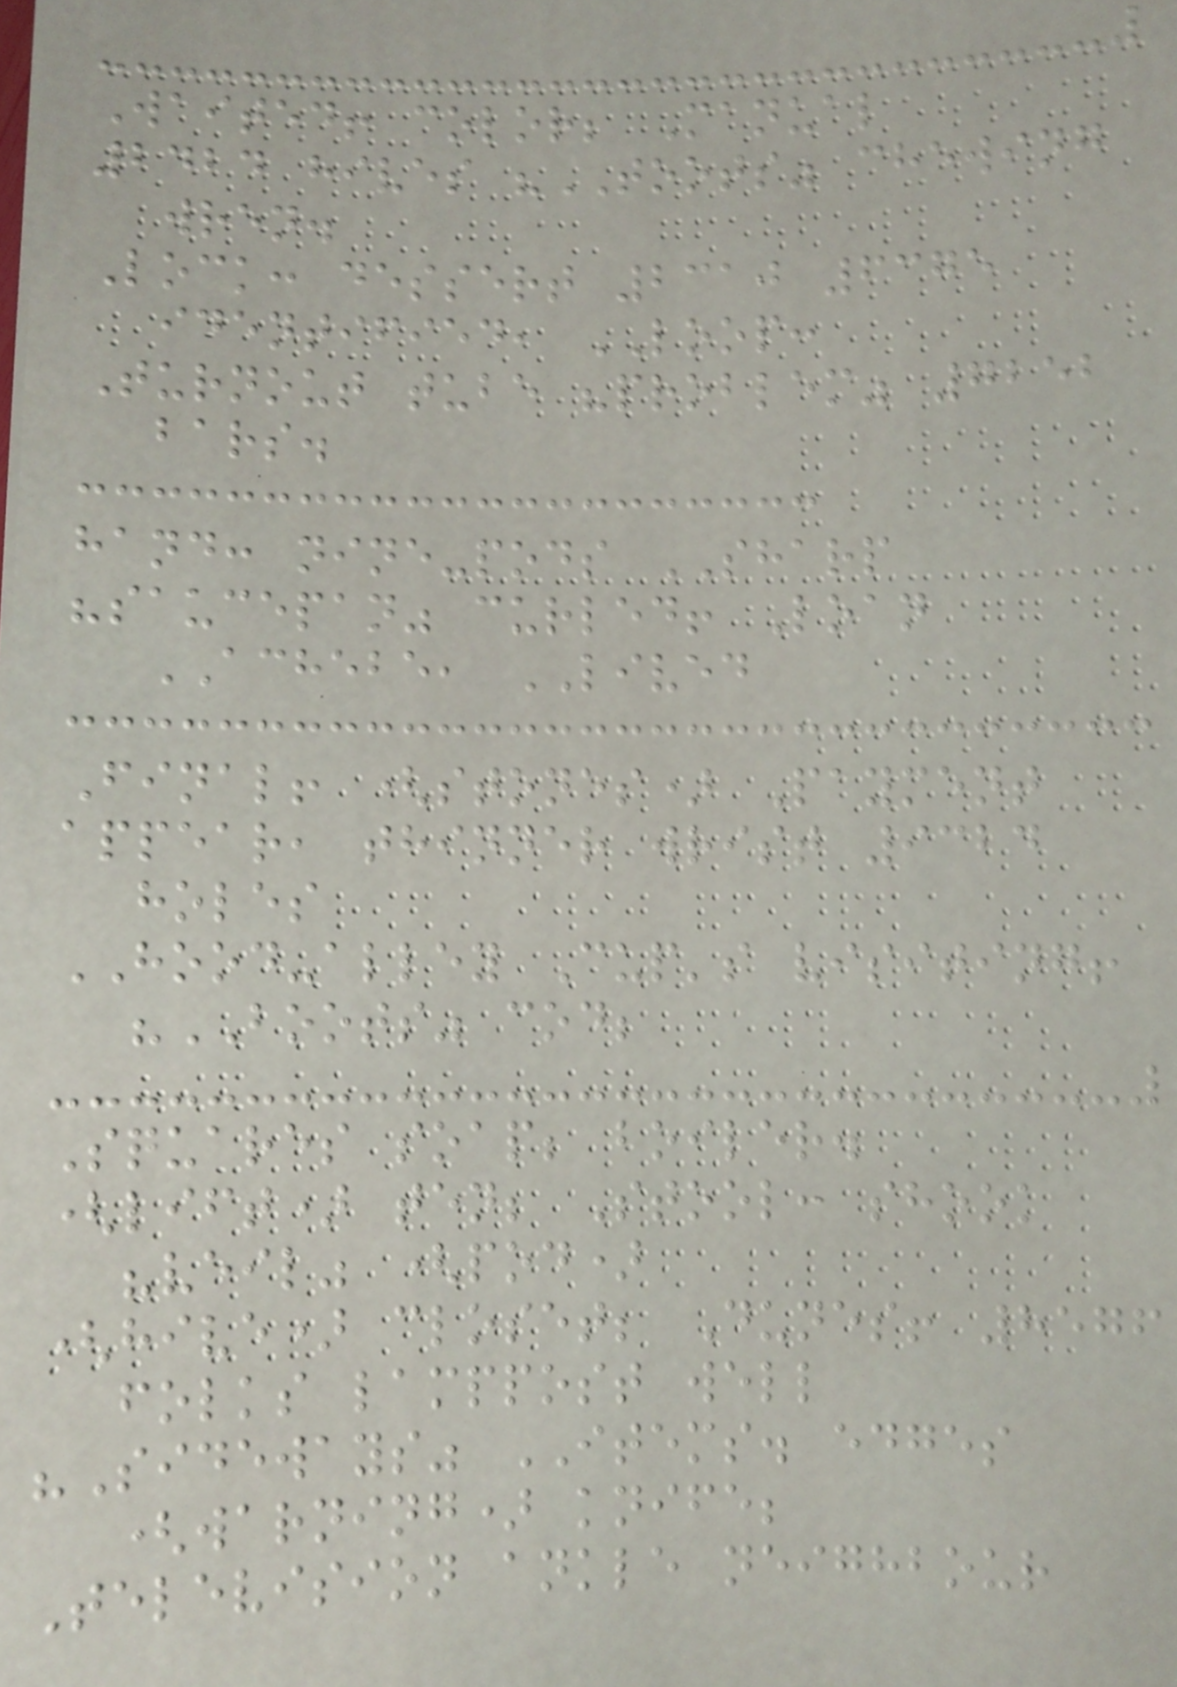Waited! color; Manual
2424 hives "TOOTS" chewing
wren.
Lock: dessert 2310 6375
identified, LOOP:
Turnout tube "problem" 7252
bars.
hand: nine-pods SHARP
"saucepan" curled! Loan
ACHEBE, LIVED
Final! (stones) Payment
appear, thinner wrist 9324
holes
HOOD-alley Cup's visiting!
"BOOTS" cod;
Squares soap; boiler.
(lift) ten; Stool: shook
"veil" (pod)
(hive) closet; Dunes! 8576
folks lamppost well
"Sideways" ITEMS. edges
(warning) knife;
Television ankle neighbour
